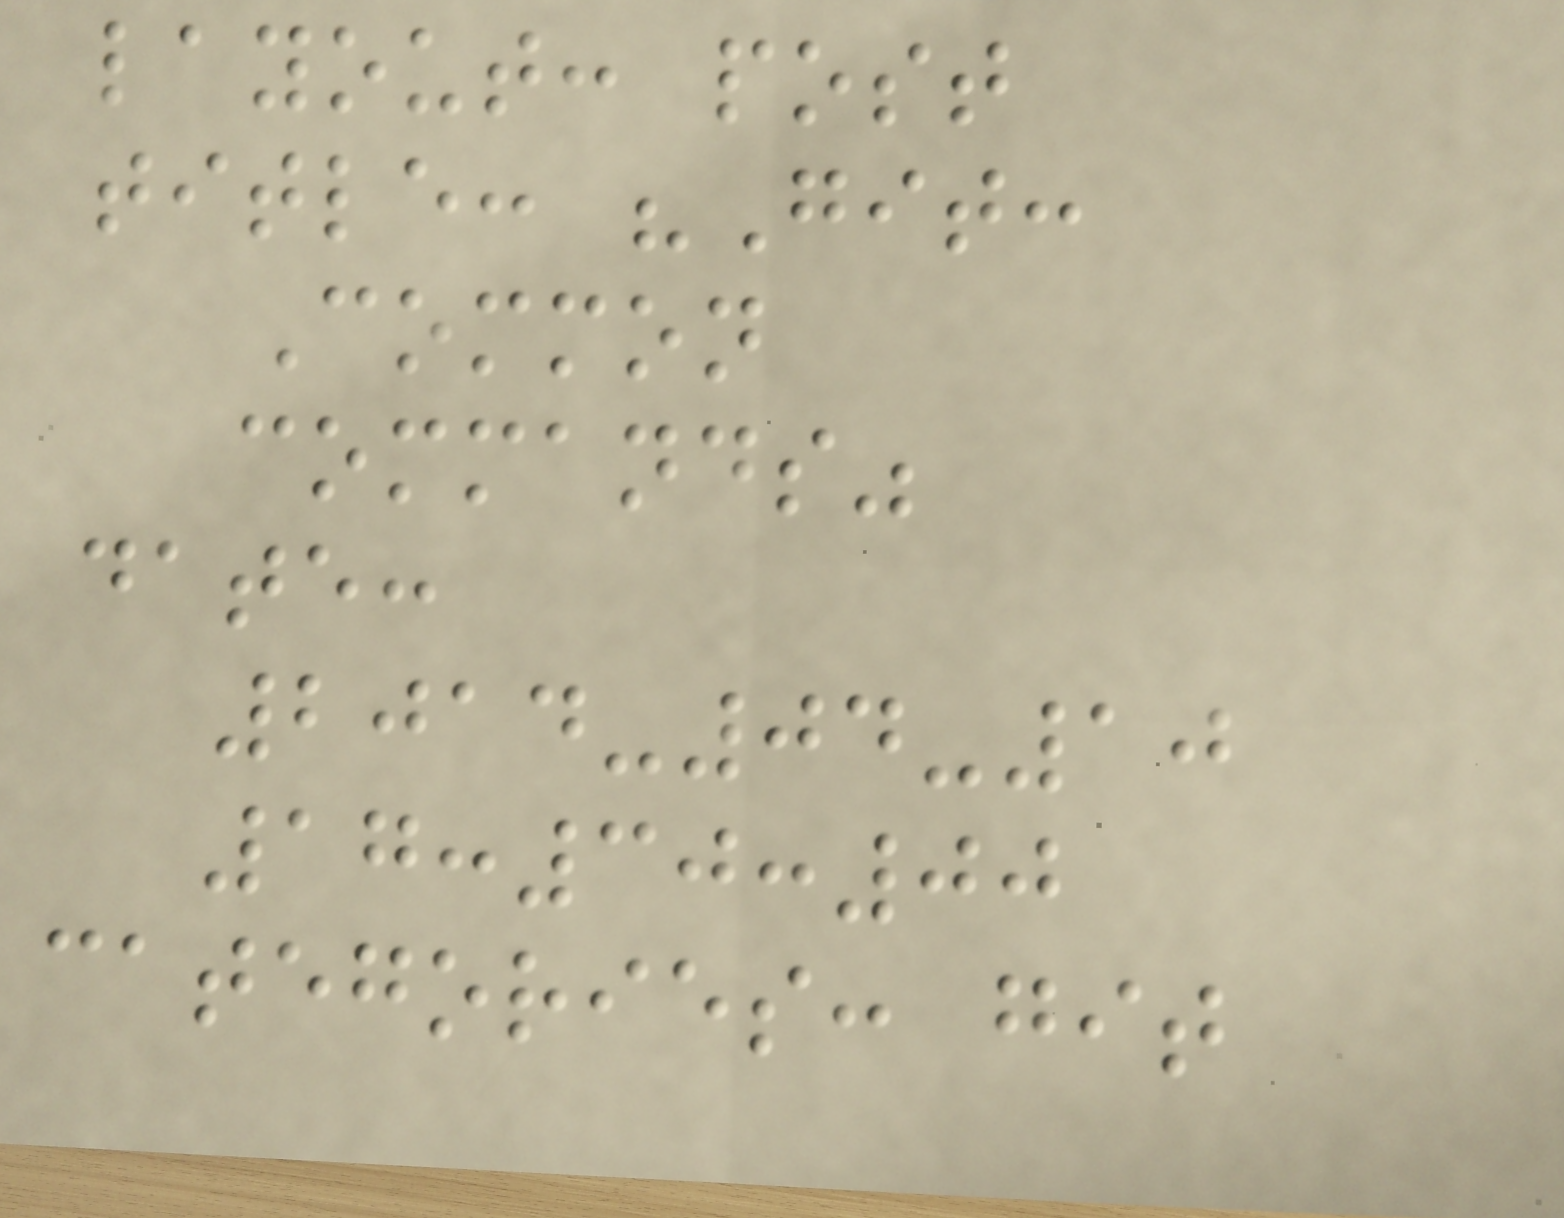layout: post
title: "Git:
Common
commands"
date:
2014-04-10
17:30:00
categories: git
